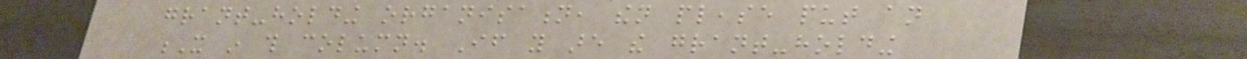grant-holding organisation, then please put an
X in this column. If you are the grant-holding
